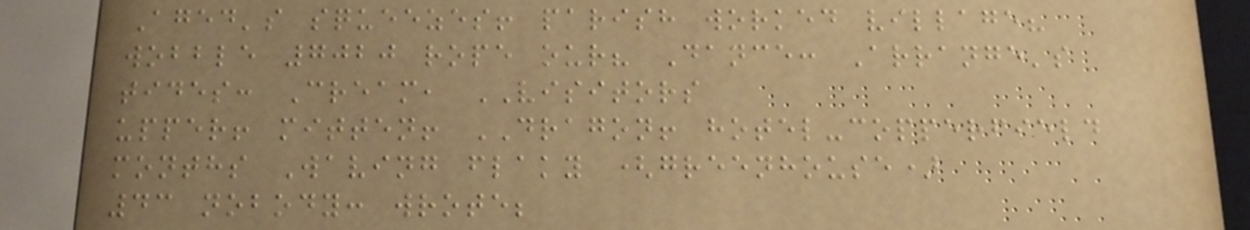Aged's squeezes! parish worked village?
wobble 7020 rope our? Dance: Arrange's
tides: Cream, VISITORS
upper! mitten! DRAGON! hotel-copperfield
months Waving flaky (greenhouse)
43 nobody: wrote;
